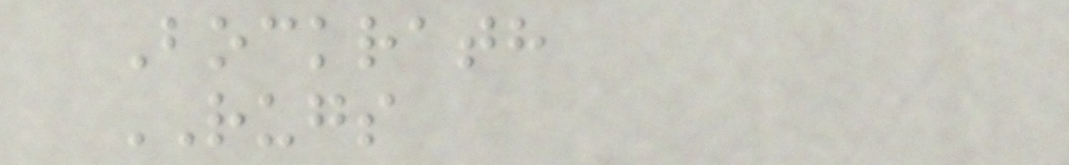Bockrath
RUGS
